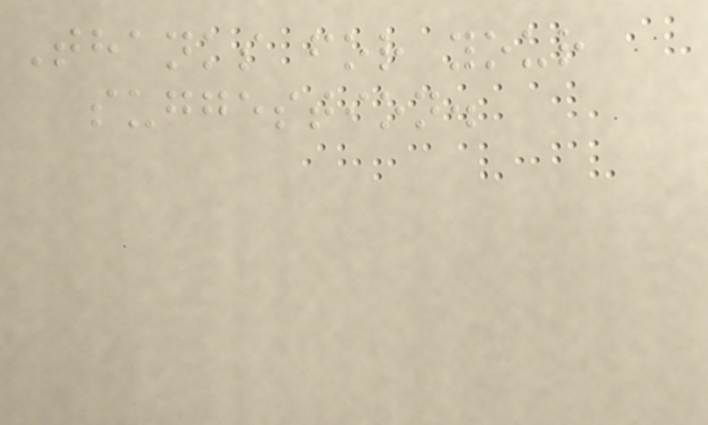Thanks for your
suggestion.
